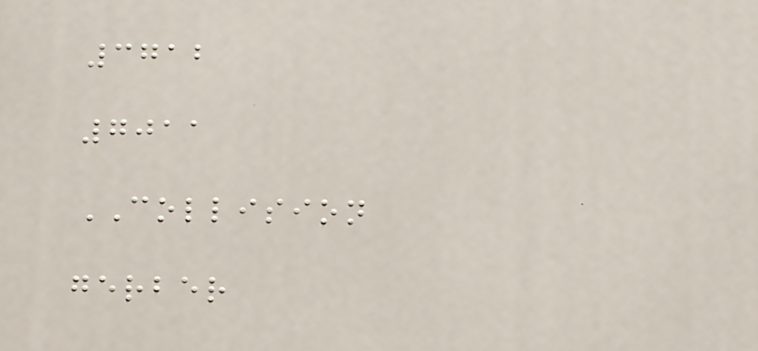3712
7011
COLLISION
gerber
